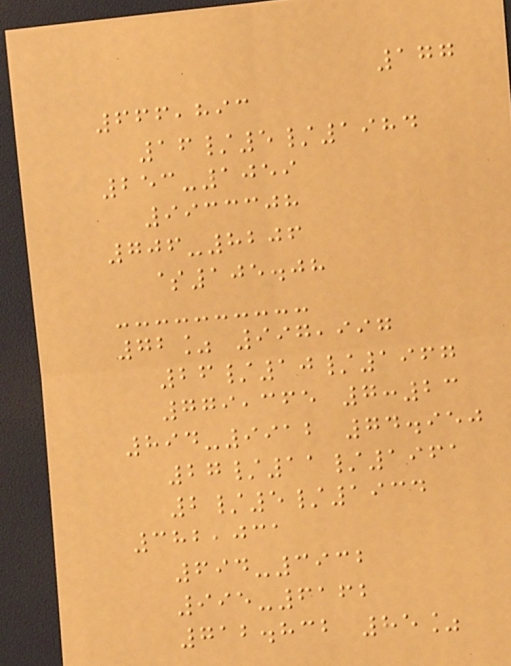177
666,893
16/5/1984
253-1059
9933308
706-8206
$105.08
72% 997,997
26/10/1967
779,365 7:23
894-9912 74.950
27/11/1961
2/5/1934
382,031
694-3932
995-6162
712.832 85%
